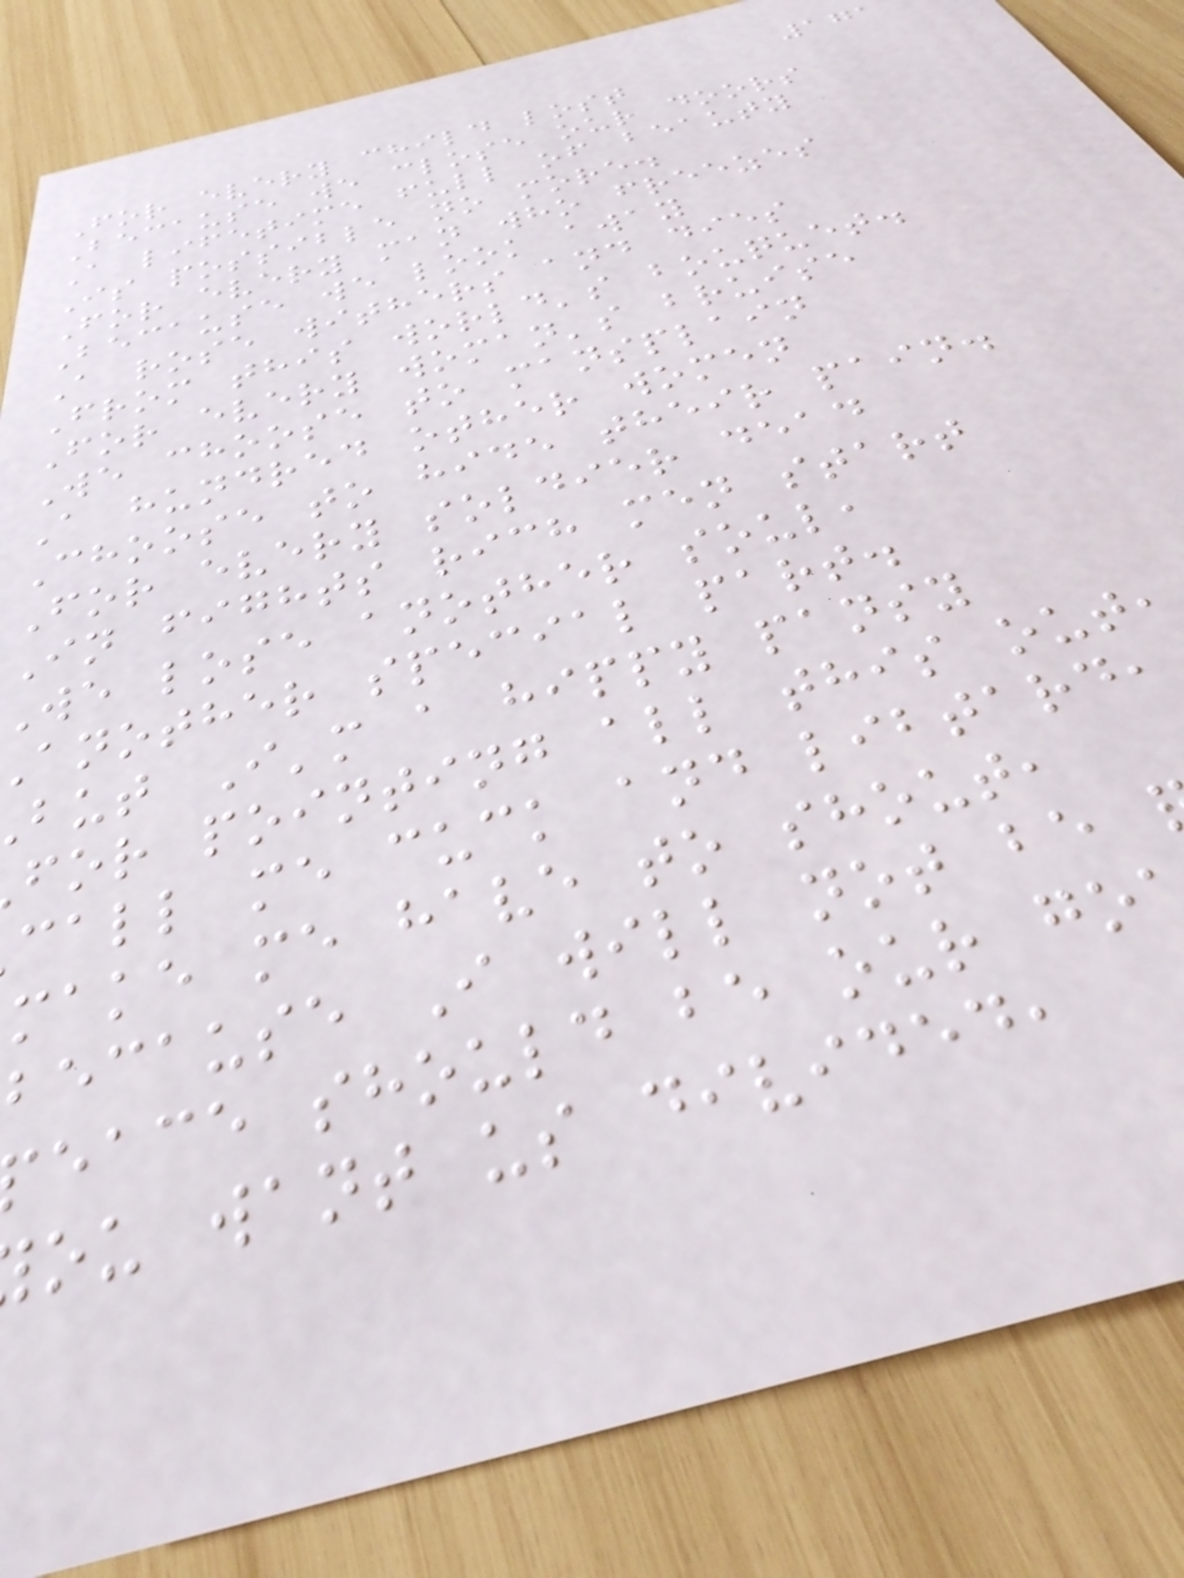171
For every child lost
Because we close our doors
A lifetime full of beauty
Is possible no more.
For every man who freezes
Because we look away
A rose withers and dies
From this world's bouquet.
For every woman's bruise
We choose to mansplain
A hundred other women
Choose to hide their pain.
For every soldier dead
In fights rich men start
we lose another soul,
another special part.
but I'm a hippy pansy
for pointing all this out,
call me cuck and libtard,
make me have to shout,
because I will not be
eace should be our go
ou want us divided,
